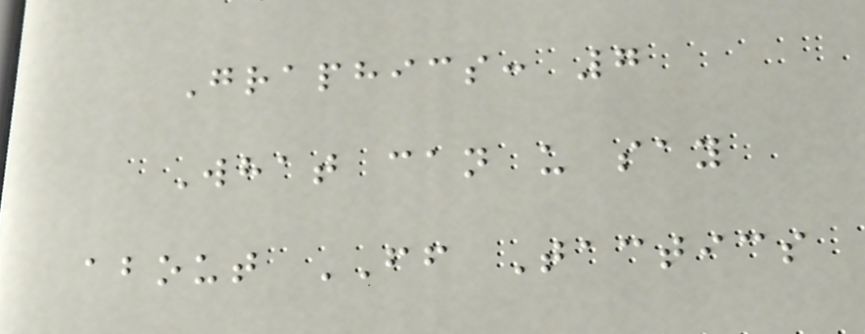Graphics: 7
What can u say
about FF Tactics
